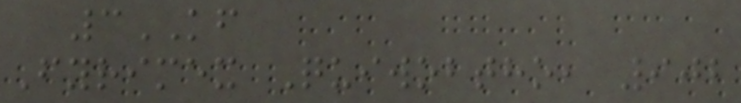3KF
Fyrimex Quiwobtho, 902
